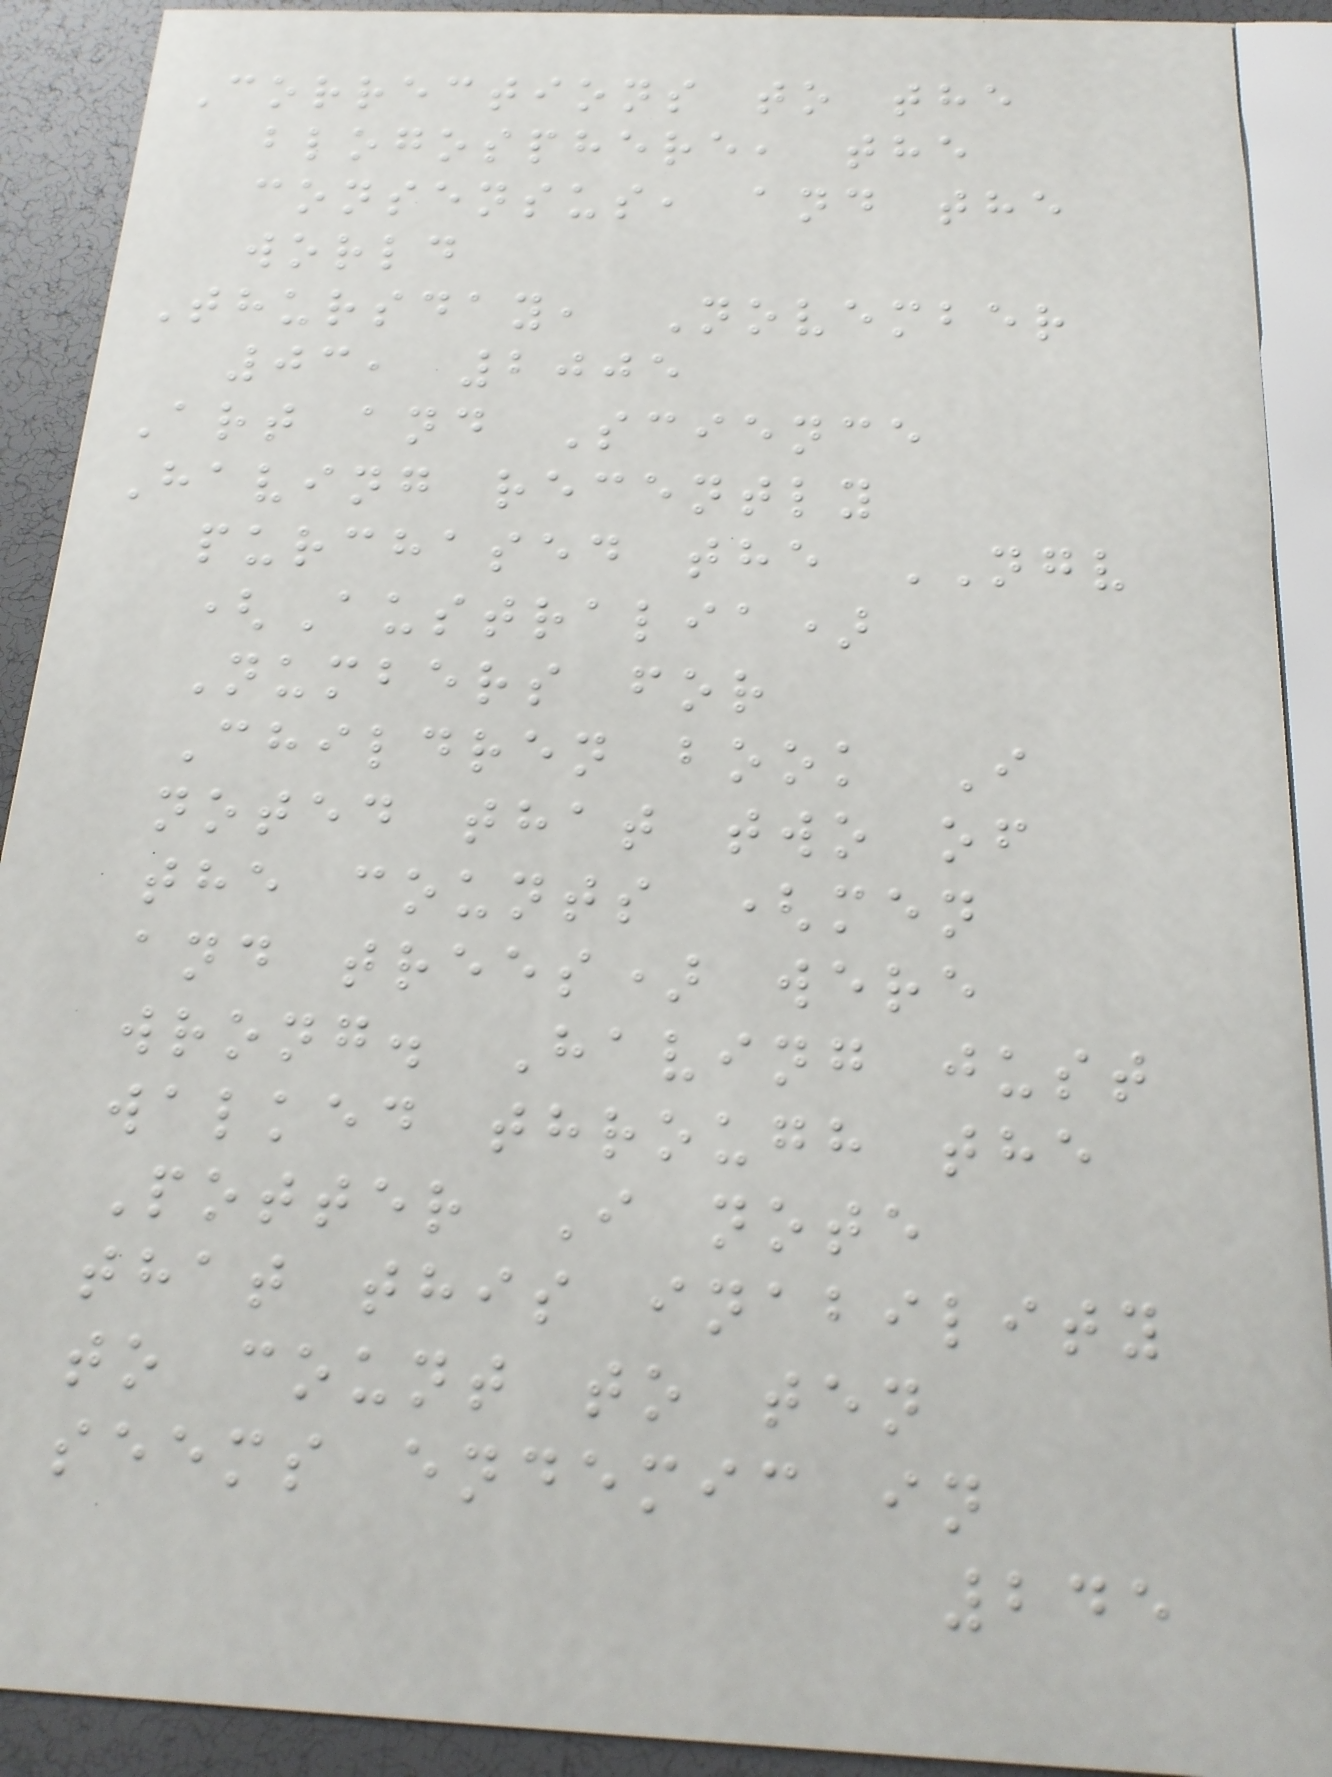Corrections to the
blogosphere, the
consensus, and the
world
Thursday, November
03, 2005
Art and Science
Having recently
purchased the NGV
(Australia)
Numbers for
Children book I
noted that two of
the counts (men
and trees) were
wrong. Having just
walked through the
Potter I note
that this inability
to count to ten
seems endemic in
245
